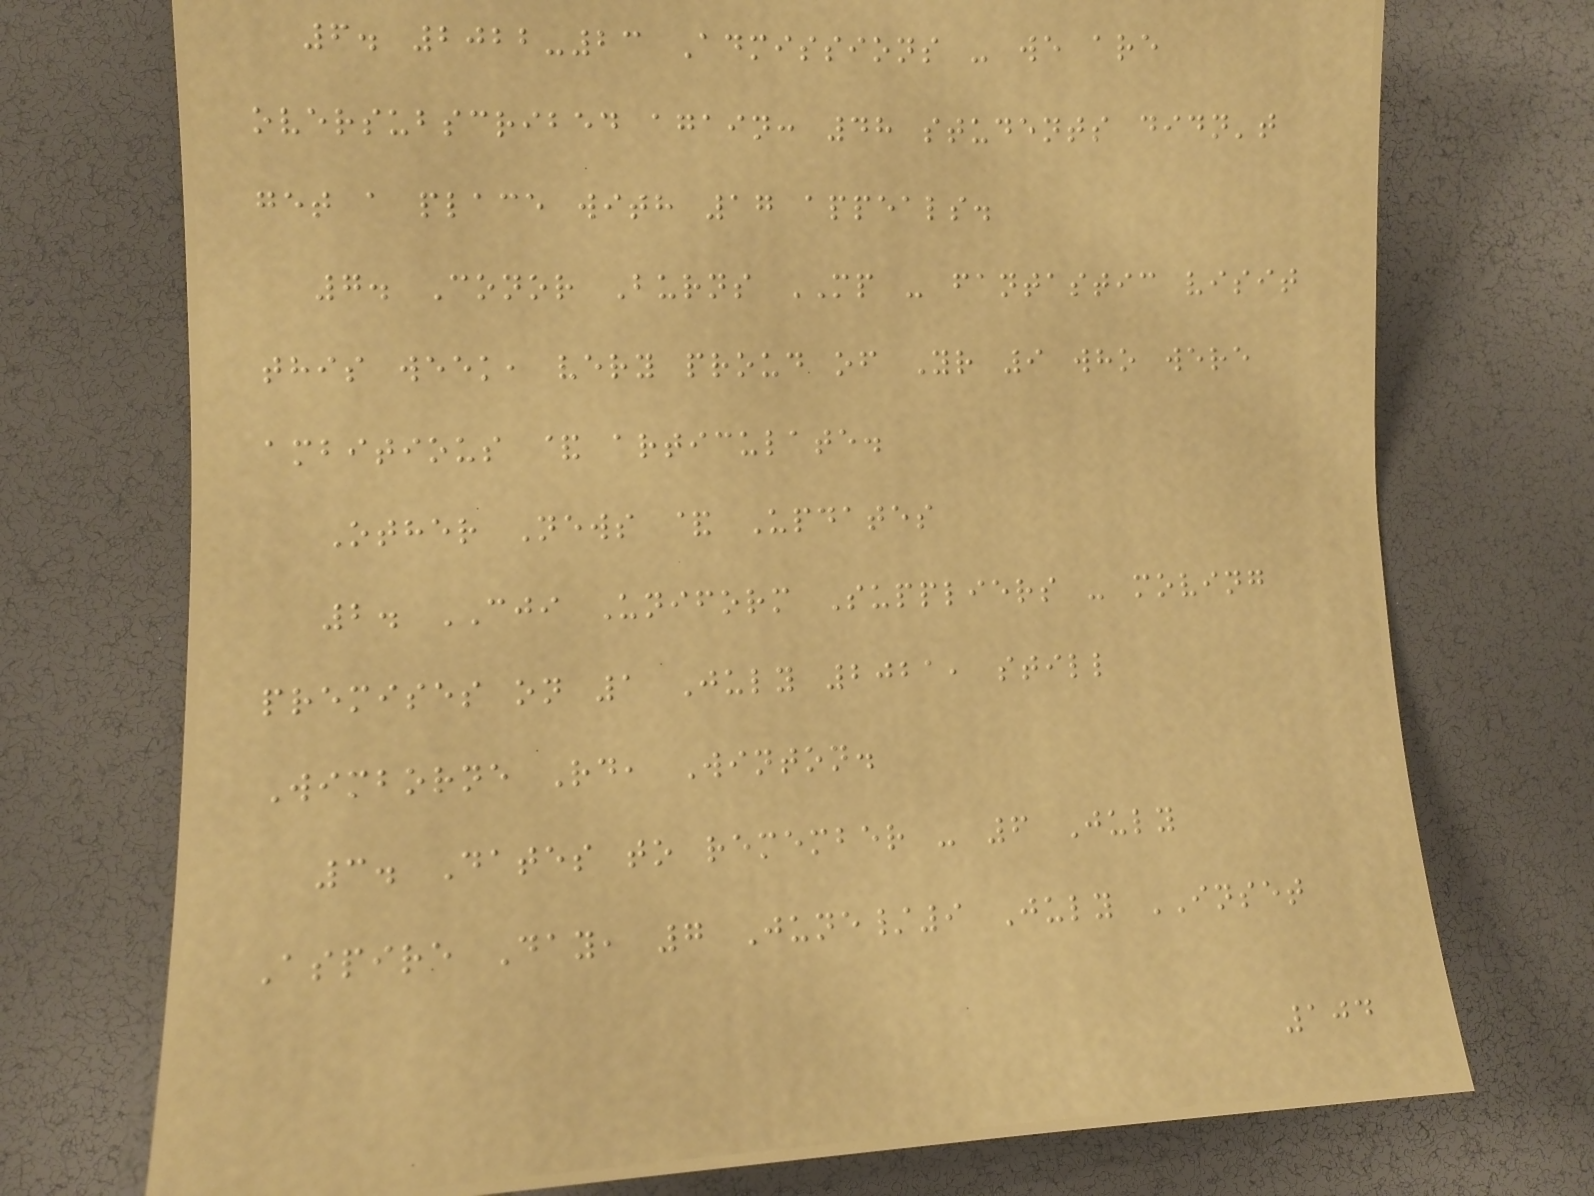6. 2022-23 Admissions - we are
oversubscribed again: 48 students didn't
get a place with 17 appeals.
7. Conor Burns MP - fantastic visit
this week, very proud of Yr 9 who were
ambitious & articulate.
Other News & Updates
2. CJI Uniform Suppliers - moving
premises on 1 July 2021, still
Wimborne Rd, Winton.
3. Dates to remember - 6 July
Aspire Day, 7 June/9 July INSET
104
